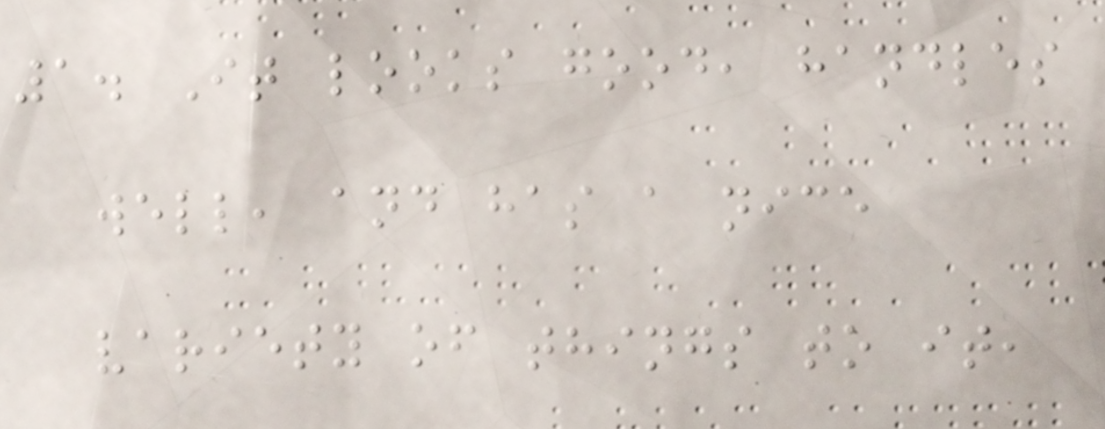1. It looks good, handles
well, and has a nice
variety of things to it,
